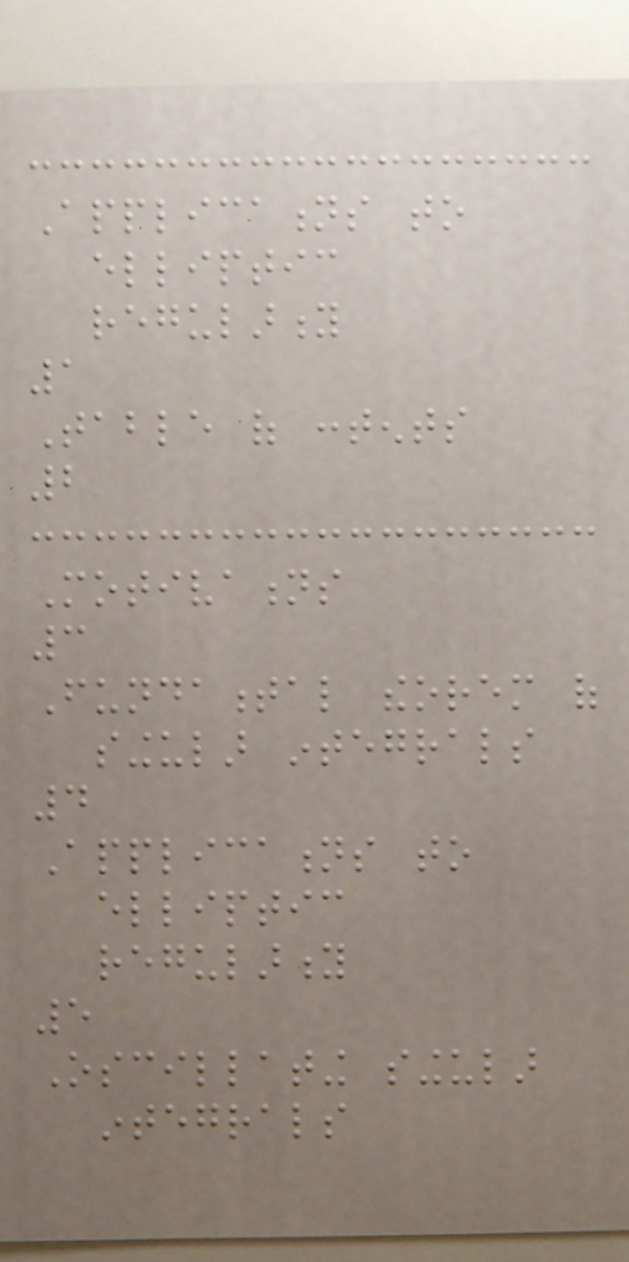Applications to
elliptic
regularity
1
Table of contents
2
Motivations
3
Fundamental theorem of
singular integrals
4
Applications to
elliptic
regularity
5
Oscillating singular
integrals
